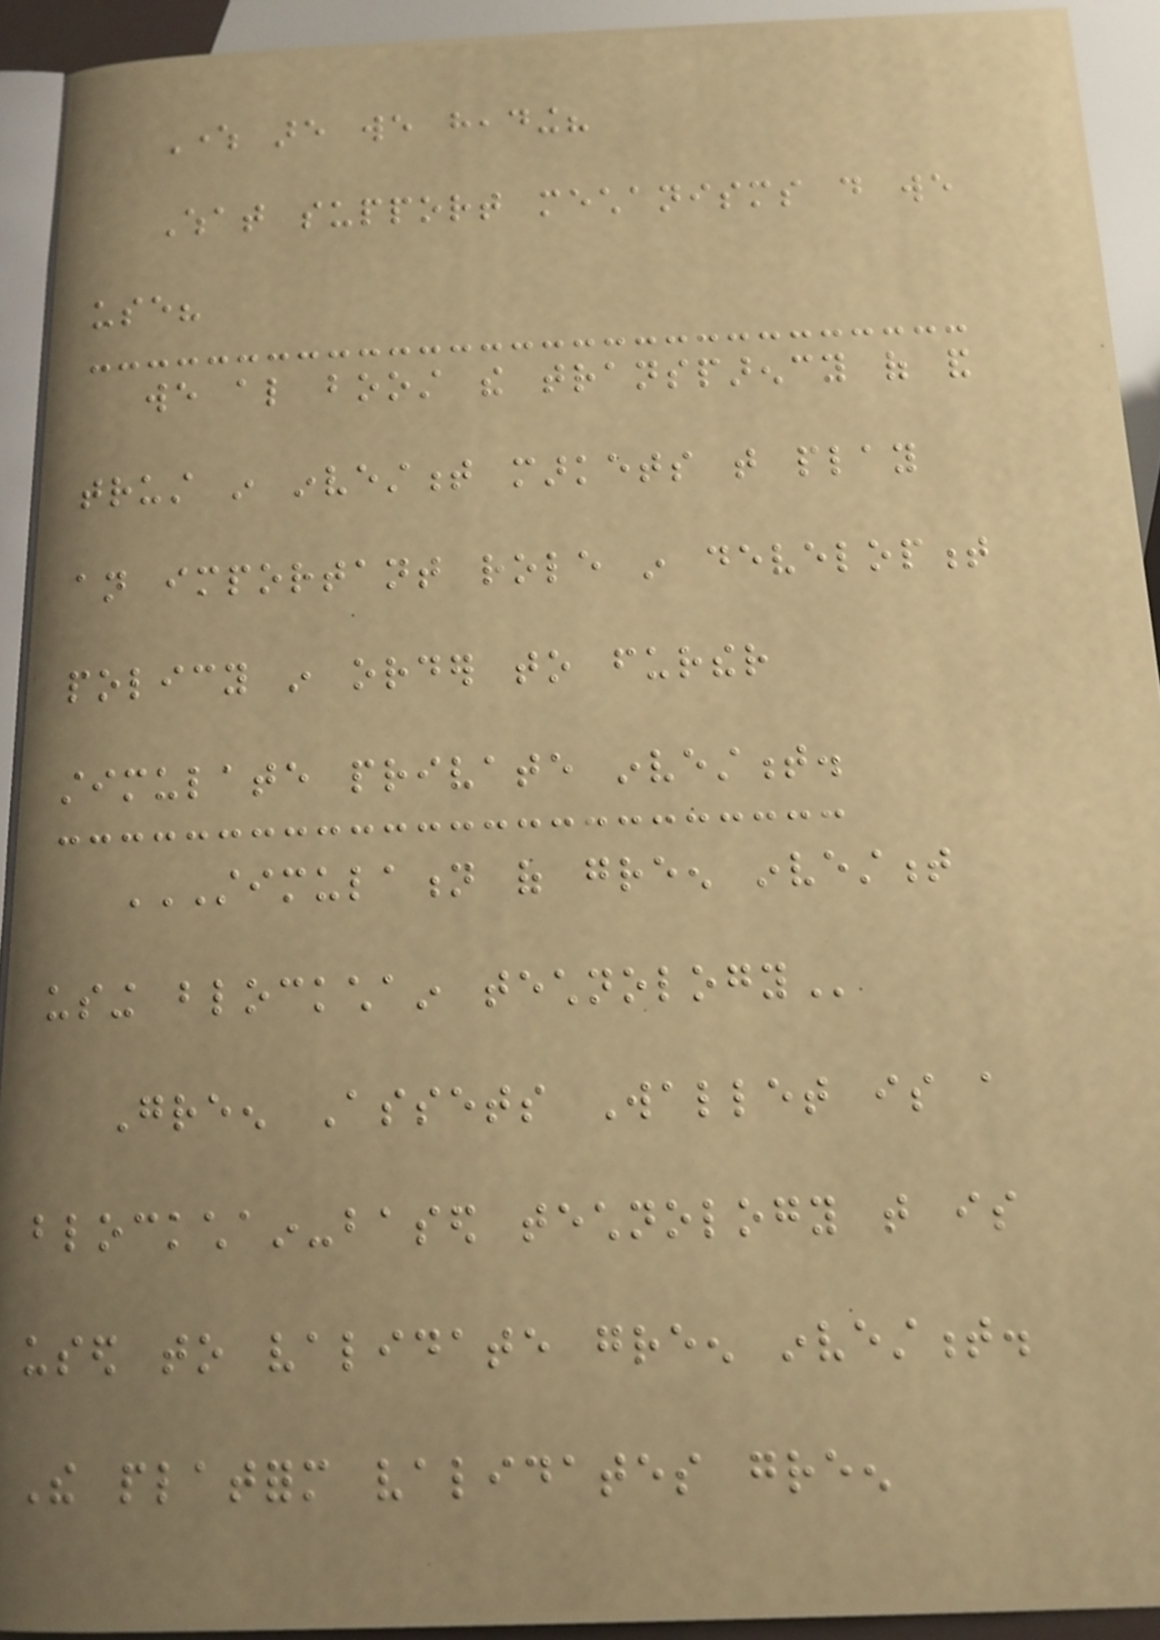Where are we heading?
What support mechanisms do we
use?
we also boost the transparency of and
trust in investment markets that play
an important role in development
policy in order to further
stimulate private investment.
STIMULATION OF GREEN INVESTMENT
USING BLOCKCHAIN TECHNOLOGY
Green Assets Wallet is a
blockchain-based technology that is
used to validate green investment.
The platform validates green
